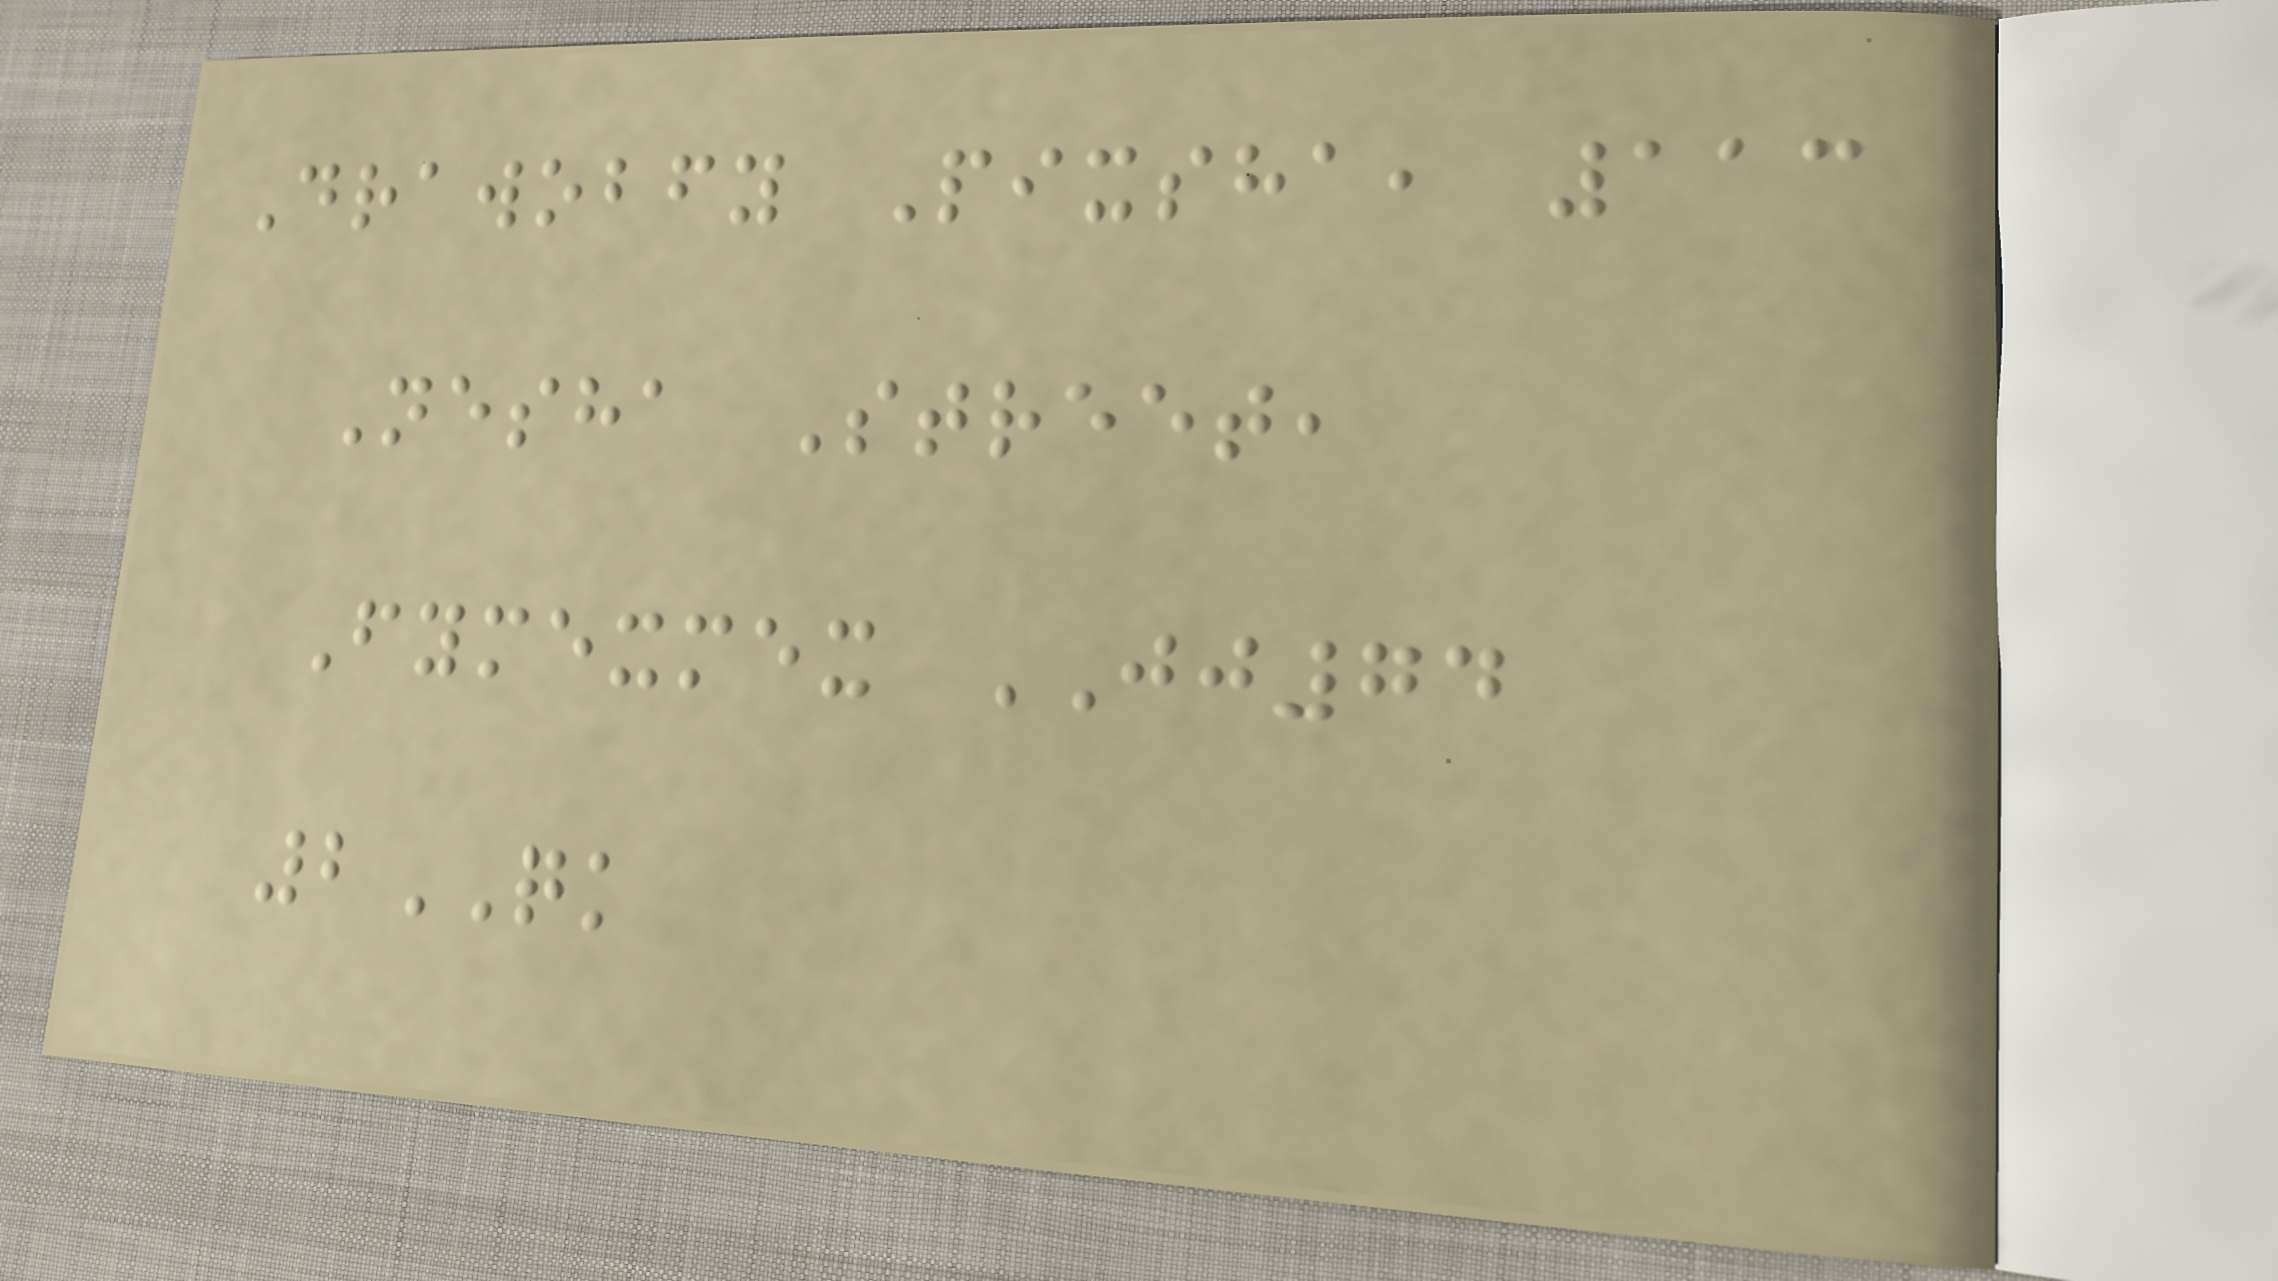Drawobfy Pixsha, 113
Nesha Street,
Fymexmex JJ74
2QK
